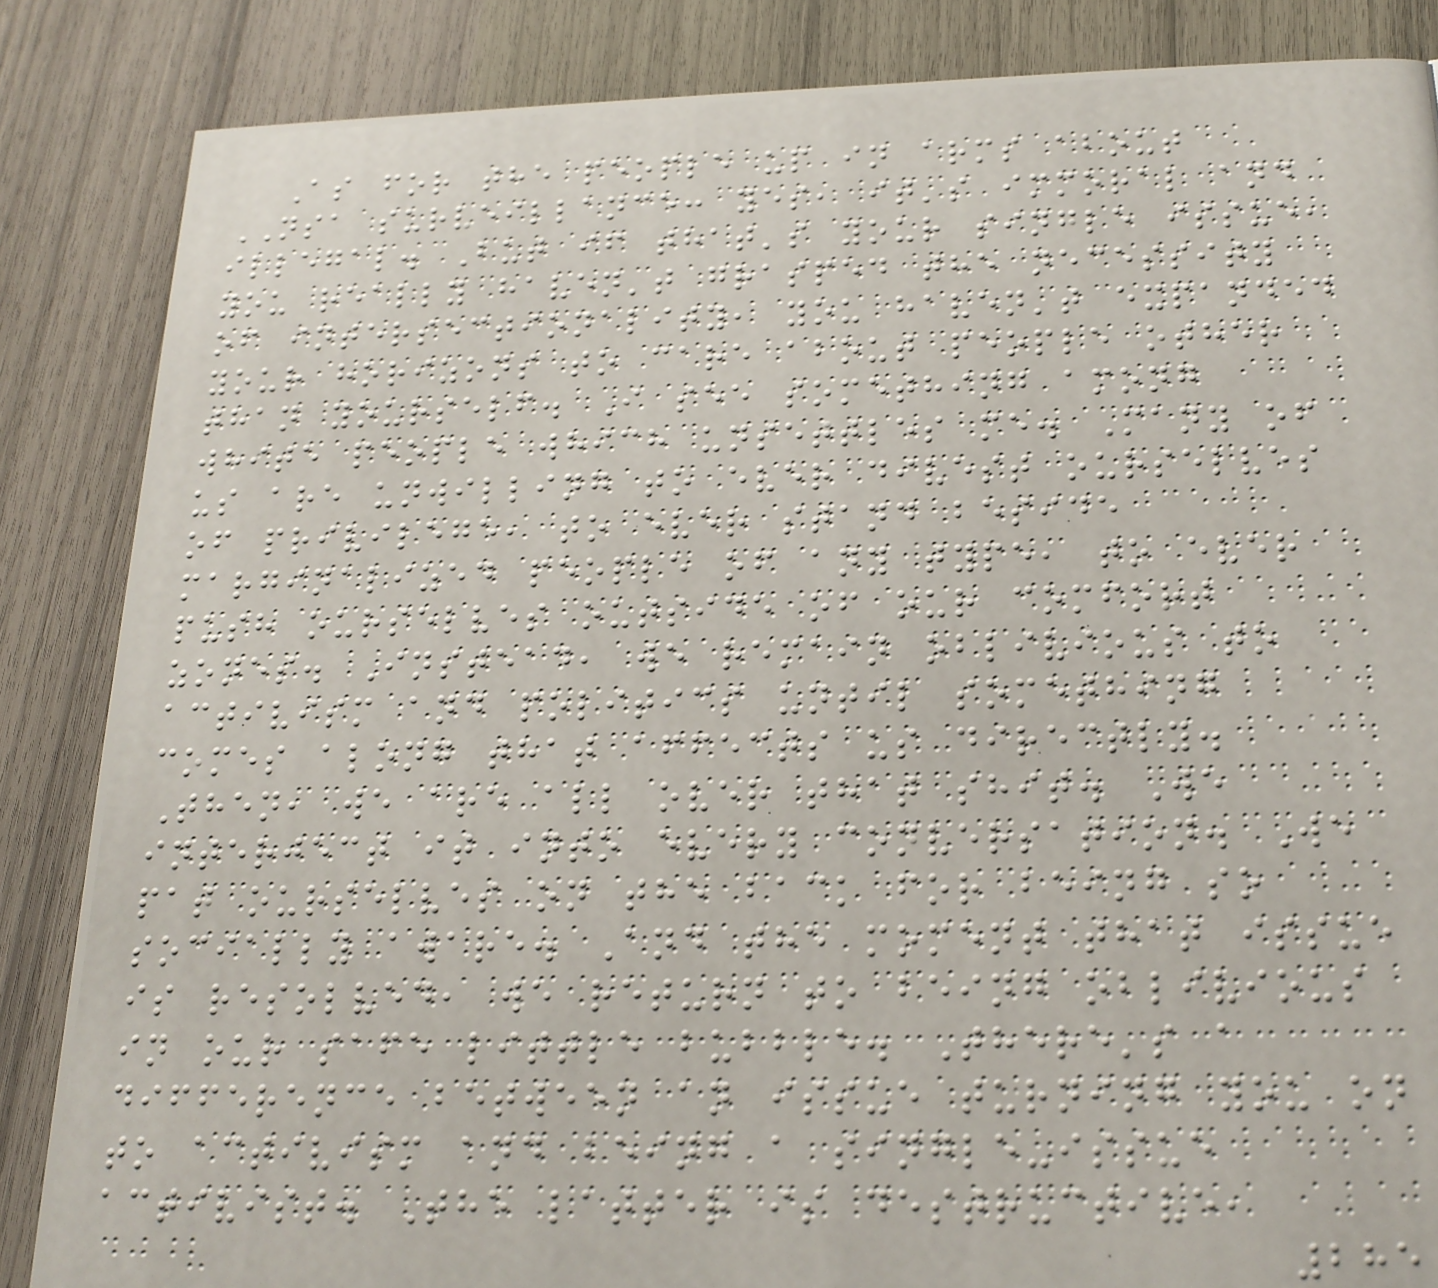As for the people up in arms about
NSA surveillance: yes, it's immoral and
illegal. But if that's your single issue,
you really haven't grasped the necessity
of intersectionality, you haven't expanded
your horizons to care about people other
than yourself. I see something among
white people which unsettles me. Many of
us are unwilling to ever divest ourselves
of privilege, to ever stand beside
marginalized people of any type, to ever
push ourselves outside of our comfort
zones. Instead, we remain oblivious to
activism and politics until something
comes along that affects us directly.
Then, we are all over that shit. We
interject it into every conversation. We
pat ourselves on the back for being so
socially aware. And the moment that issue
is resolved, we return to being oblivious
in our safe little bubble. There's a
difference between an issue turning you on
to activism and being a single-issue
activist. The latter is destructive,
285
